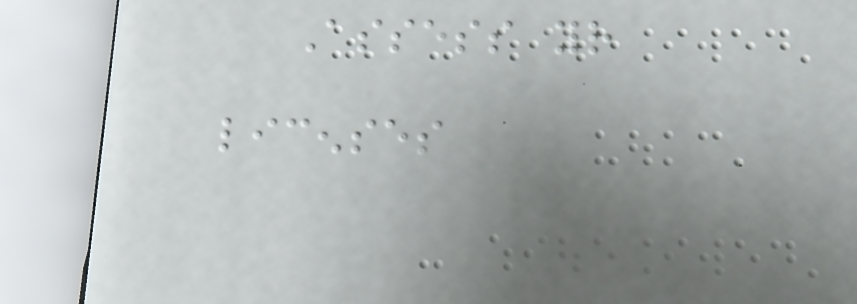Assess your
licenses
